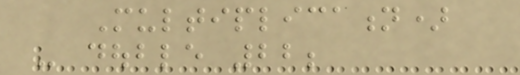Multiplication)
- double 22;
